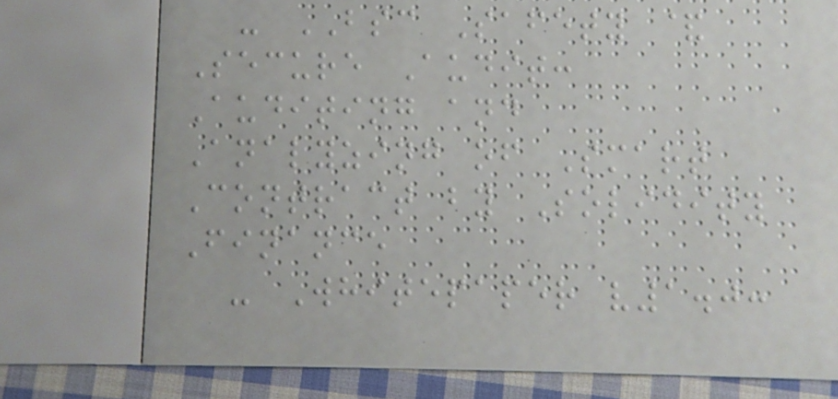- BSC Safety &
Secure Audit:
Auditing and
Analyzing of Smart
Contract by Solidity
Finance
- Whitepaper v1.0:
